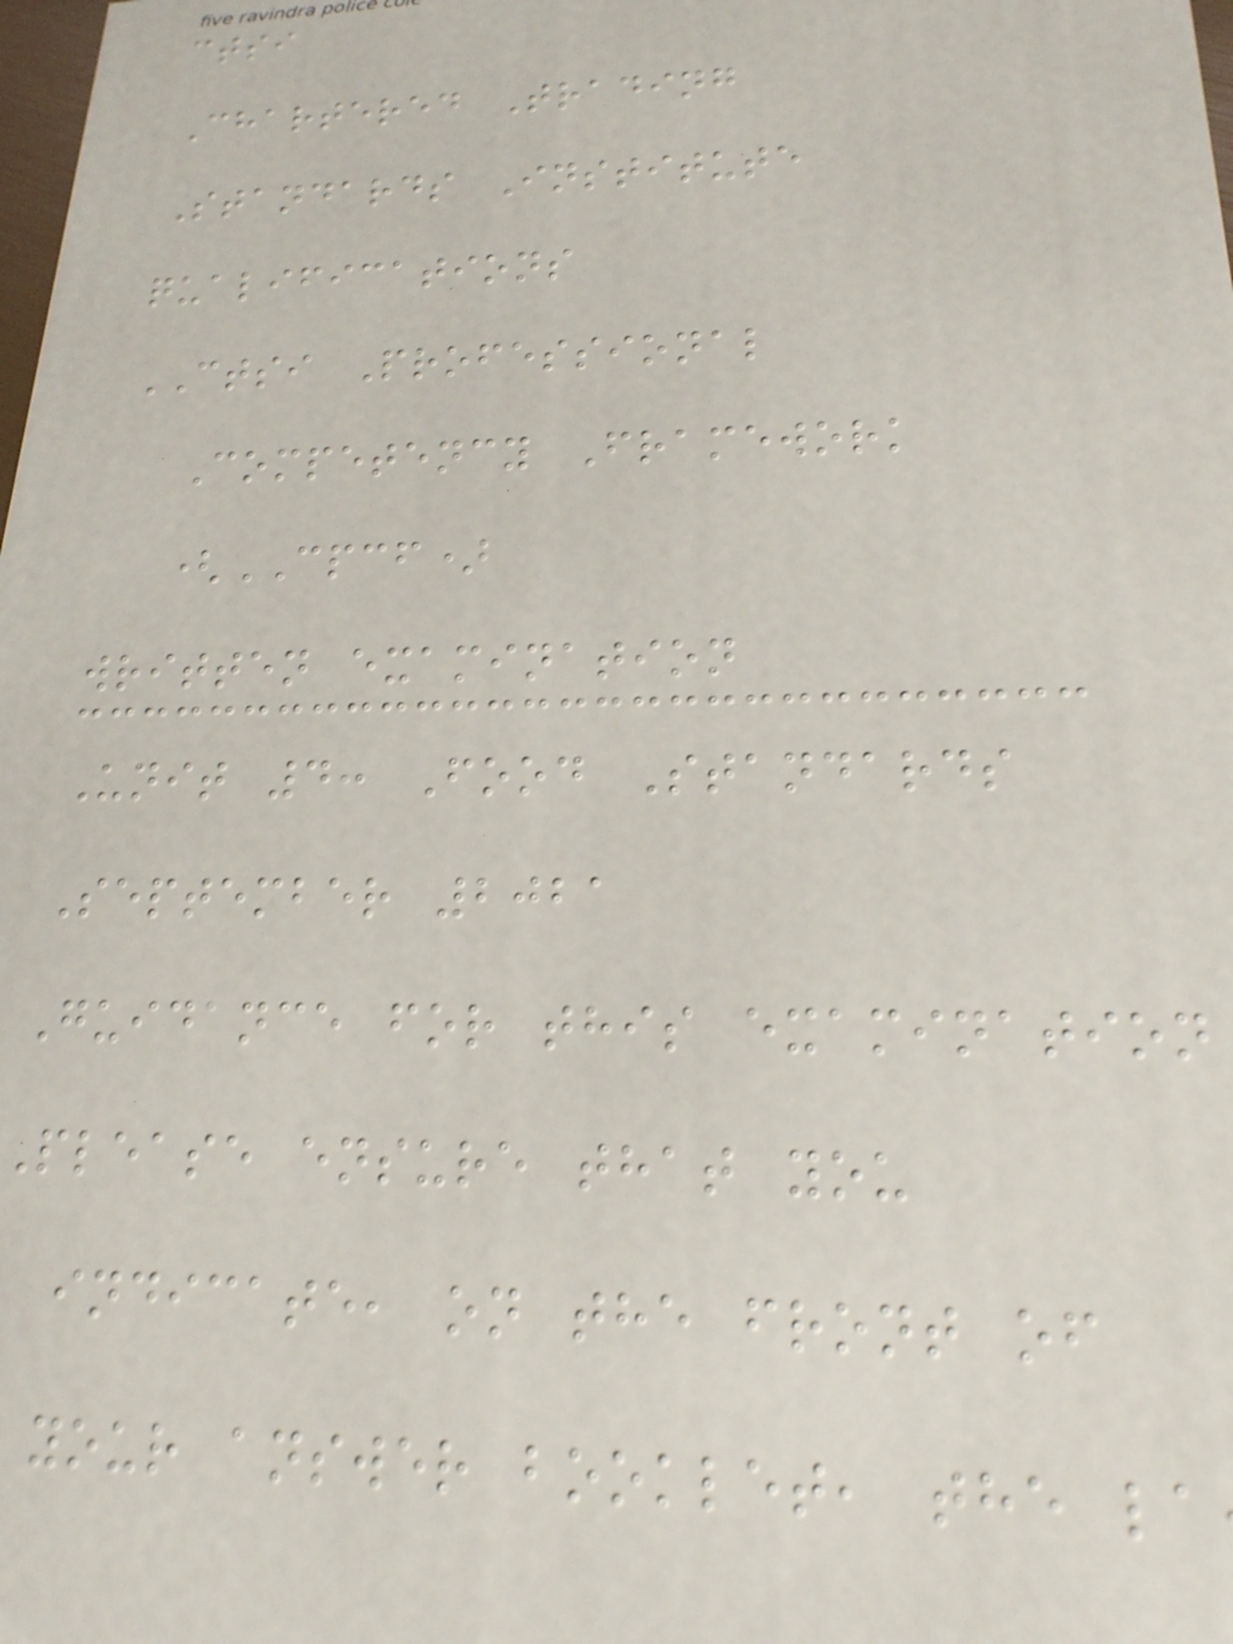ctsi
Chartered Trading
Standards Institute
qualifications
CTSI Professional
Competency Framework
(CPCF)
written examination
Unit 4: Food Standards
September 2021
Guidance for this examination
please ensure that you
indicate, on the front of
your answer booklet, the la
